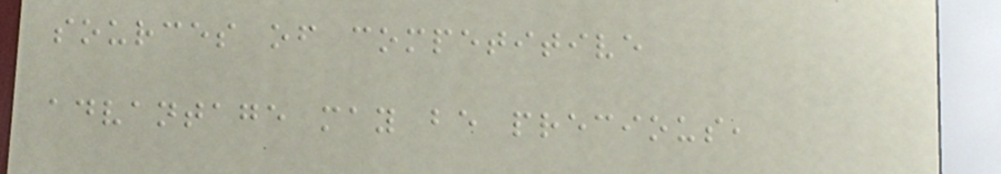sources of competitive
advantage may be precious,
